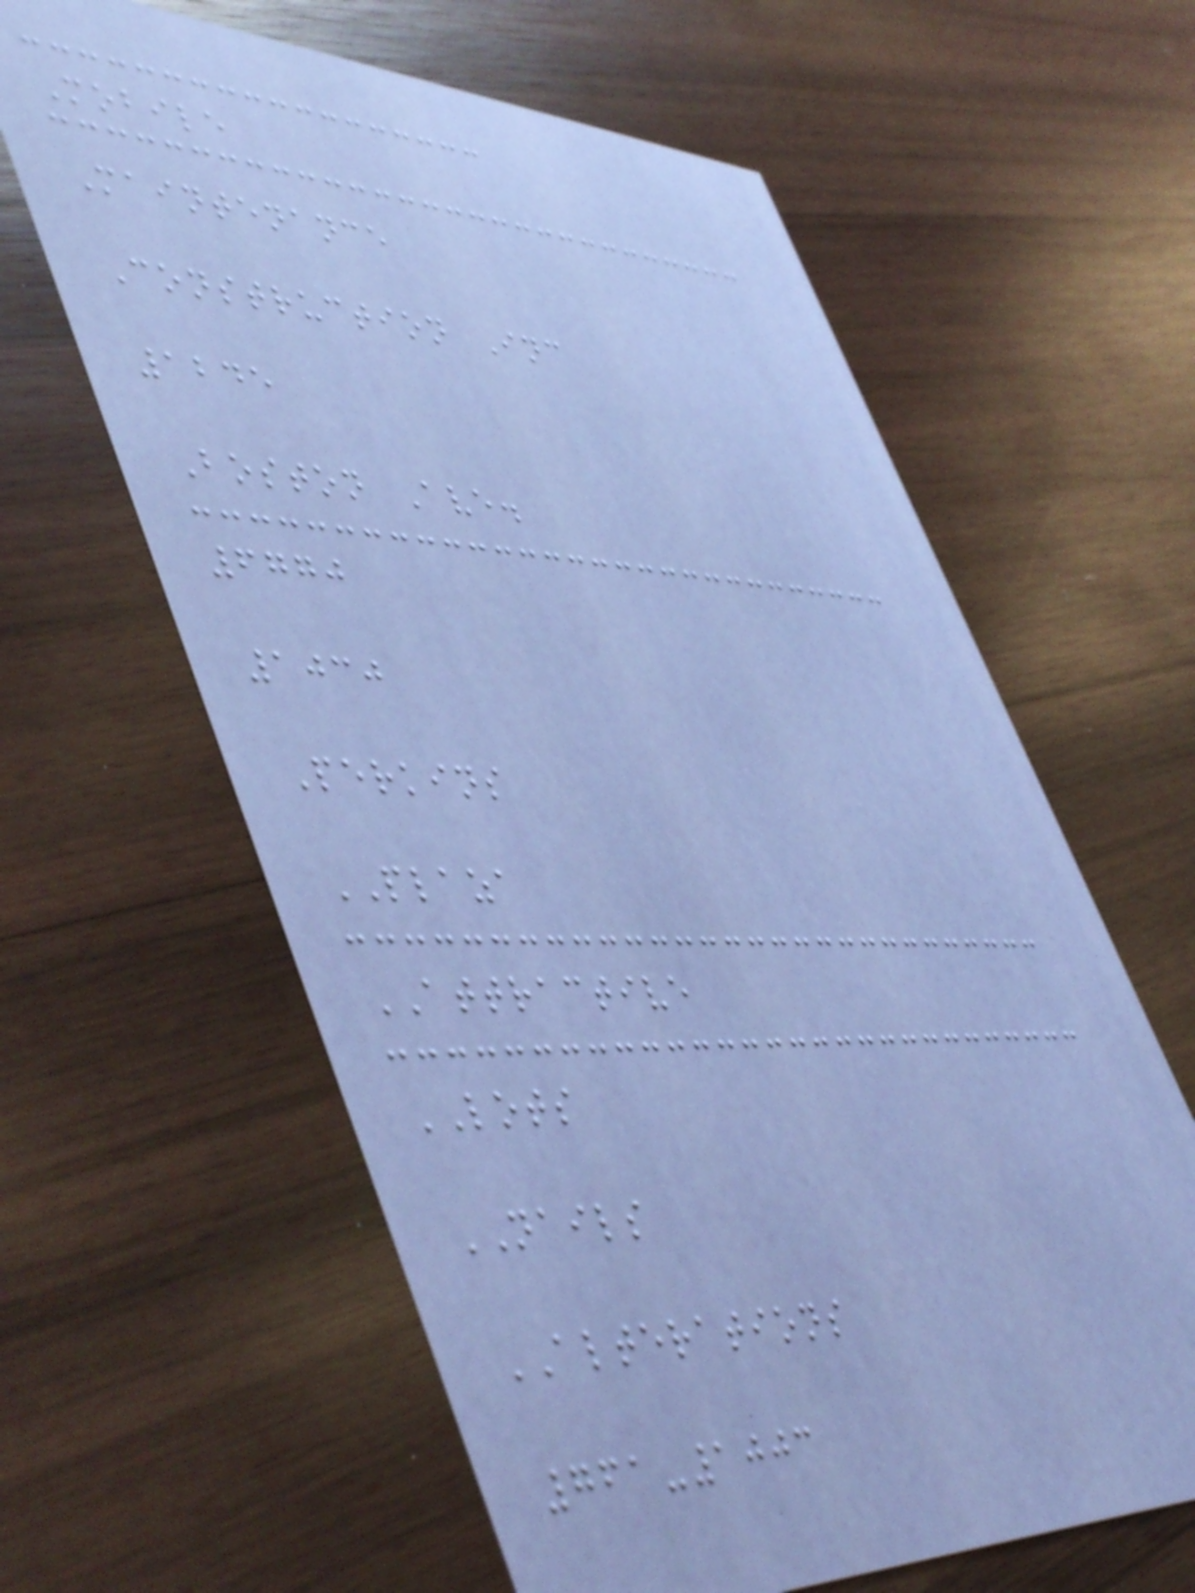Mobile
Maintenance
Construction Inc
1245
Boston Ave.
6770
1030
Perkins
PLAZA
ATTRACTIVE
LOTS
NAILS
ALTERATIONS
761-1003
